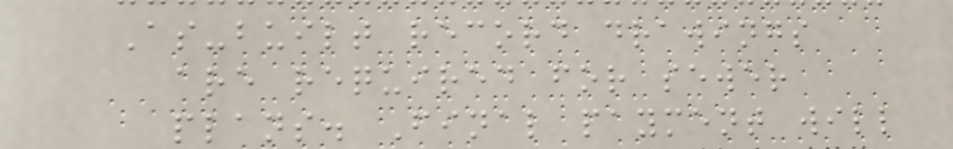As-built record drawings
are required for sewer
plans. Final payment will
